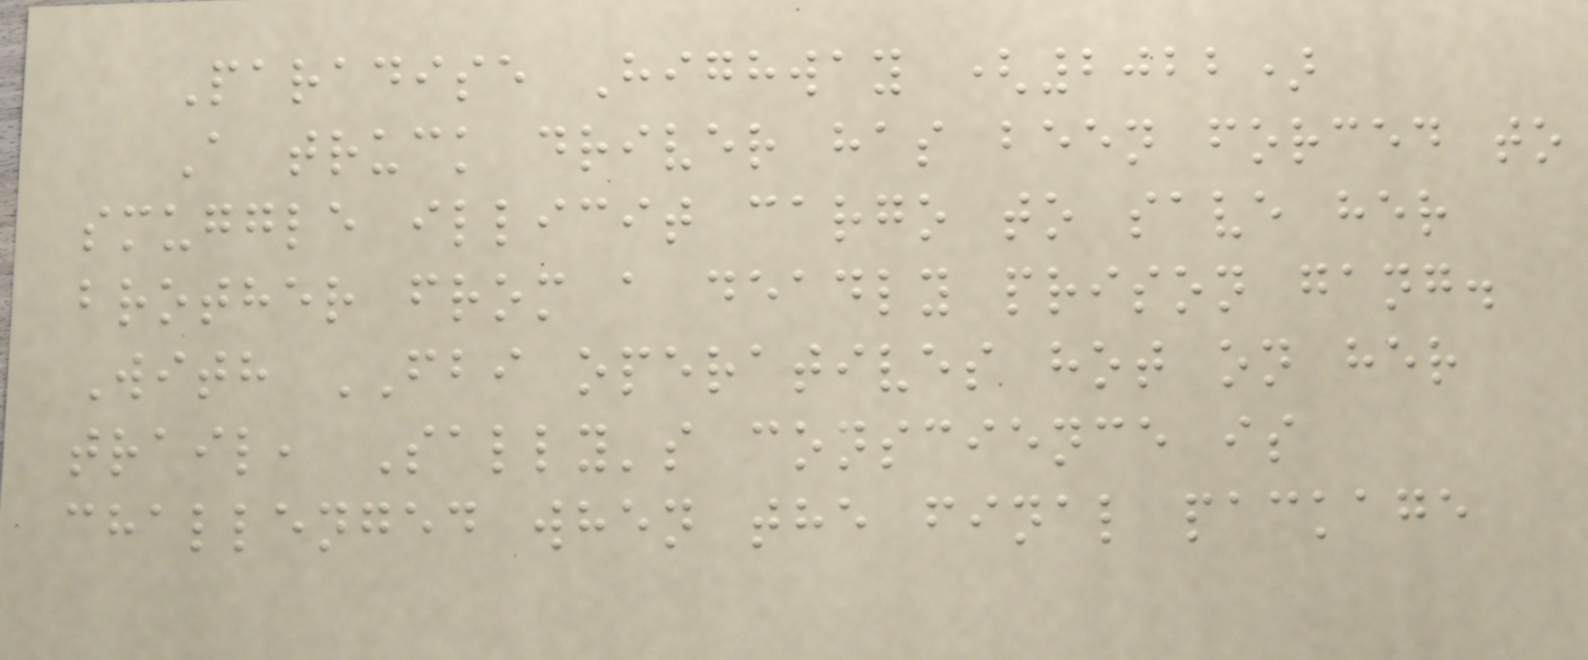Paradise Highway (2022)
A truck driver has been forced to
smuggle illicit cargo to save her
brother from a deadly prison gang.
With FBI operatives hot on her
trail, Sally's conscience is
challenged when the final package
